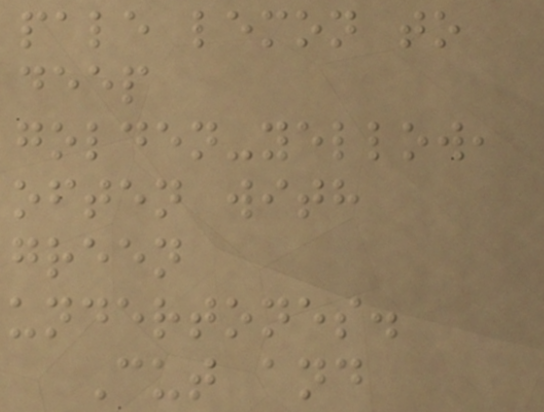pale lemon to
deep
golden-yellow,
often with
green
undertones.
Cut and
